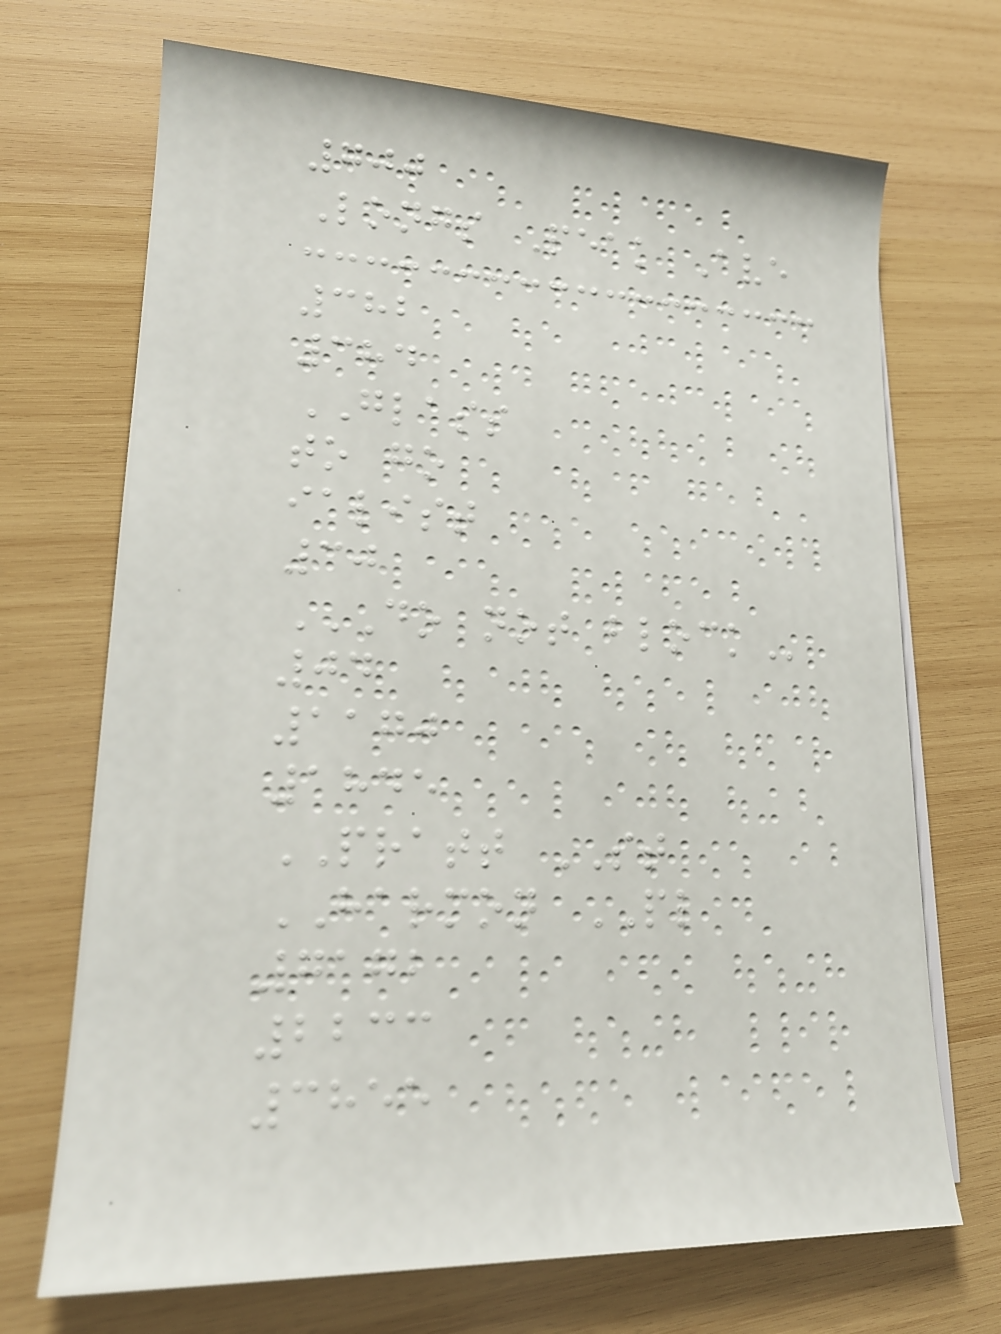700
Longs Peak Ave
382
384
GLASS
to go
ialist
30
DO NOT BLOCK
04
1170
1845
PRATT ST
HARMON PL
7172
2233
3855
